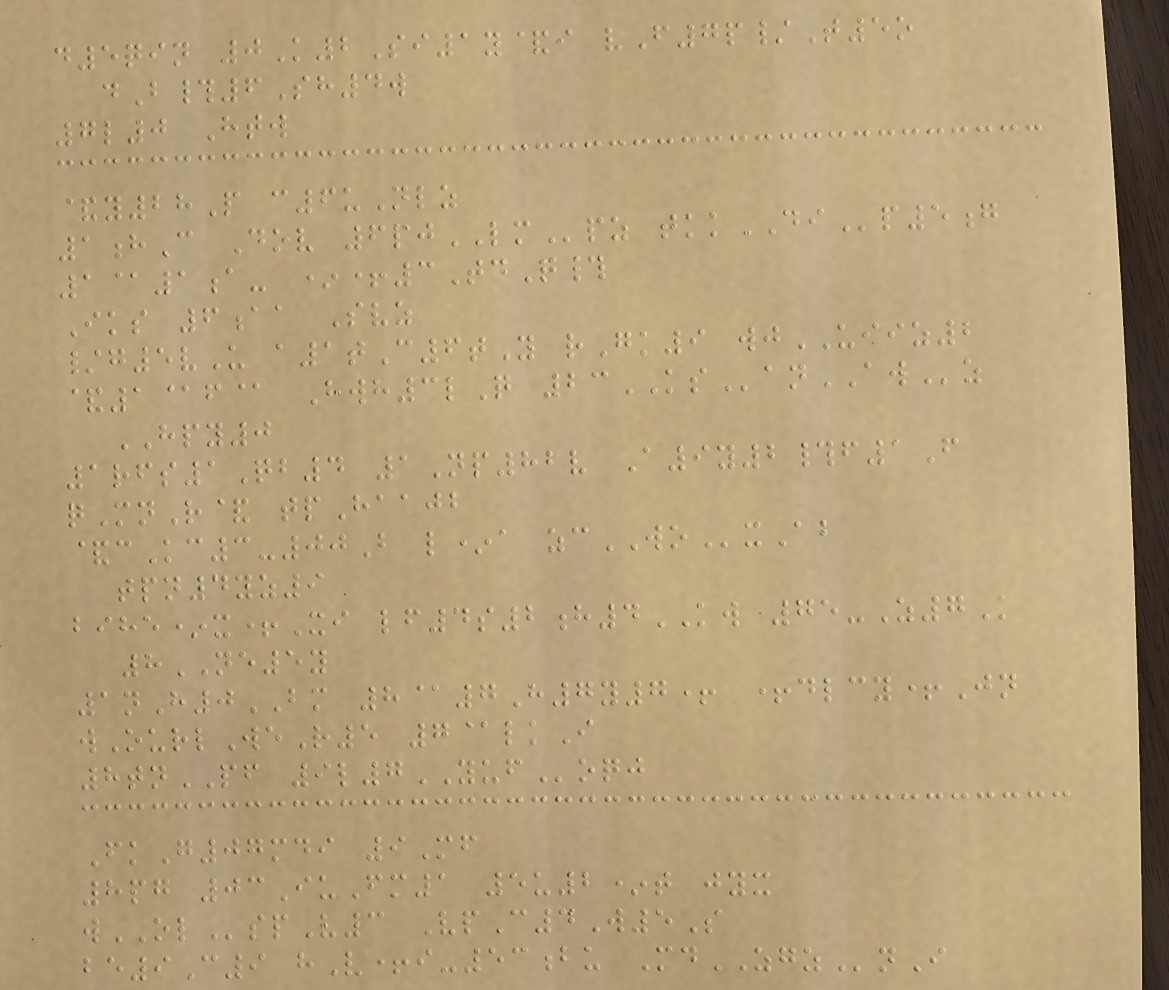d5qin 0K2Si1y&i vF7p/T5o
dB#6Sh4w
7l0 Htw
&y28P c6uNlz
1hC Dov 6pjLMpz tkkDIp5g
1@1a- *+3TdQ#
Iks 6aa Svz
/g5vU a1tC6tY rGk9 wjUIIZ2
&1@f@ Hwh3lQ 23KSanAWz
HPY0
1rfs1Qb4 1Np82v A9y2#f1F
qMnR& tpHaajb
&cKc3-00B l*a zcWOxAb
tpn4yz9
bihe*x+Xi lf4s2h4KW 75-Z7K
8NE5y
1nH0BM 8@7H7y7+ +dlcy+Jn
wOurlWeR5 7@lkI
8tnPF 9l7YUFoqj
FkG07mdi 9Mf
8pg 03IuFm1 5u2*t jyx
wOLspV3 VpC4W5S
be9C9 hV+i-53bu MdZGZnI
